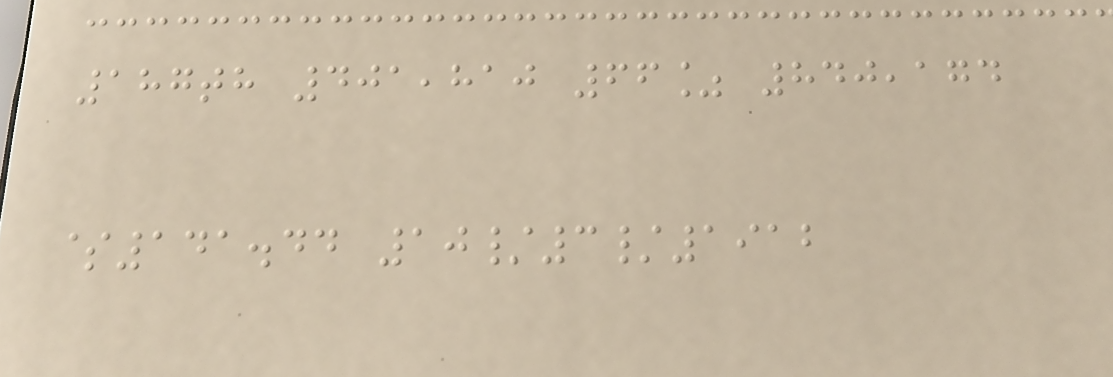187th 401,810 66% 840,174
$141.44 10/3/1912
